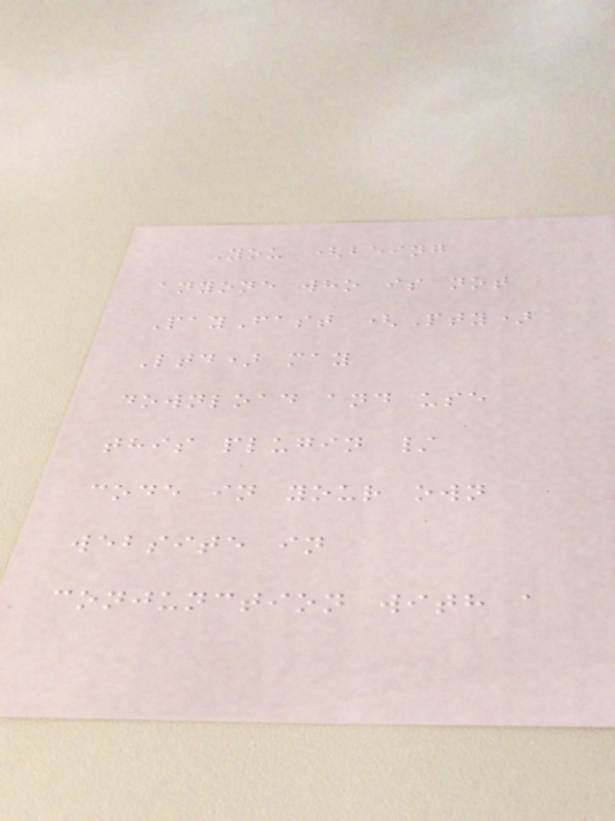You (being
anyone who is not
PayFast (Pty)
Ltd) may
download and use
this plugin /
code in your own
website in
conjunction with a
